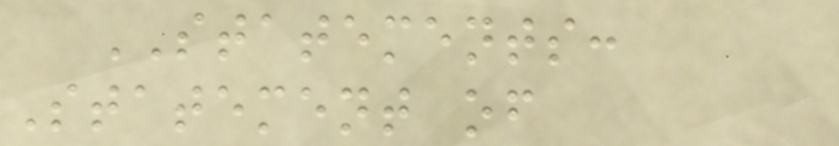STATEMENTS:
Statement of
